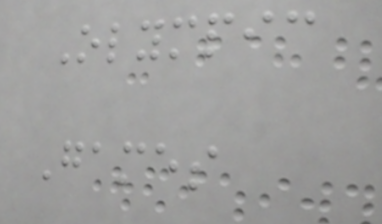Olympic
Games
